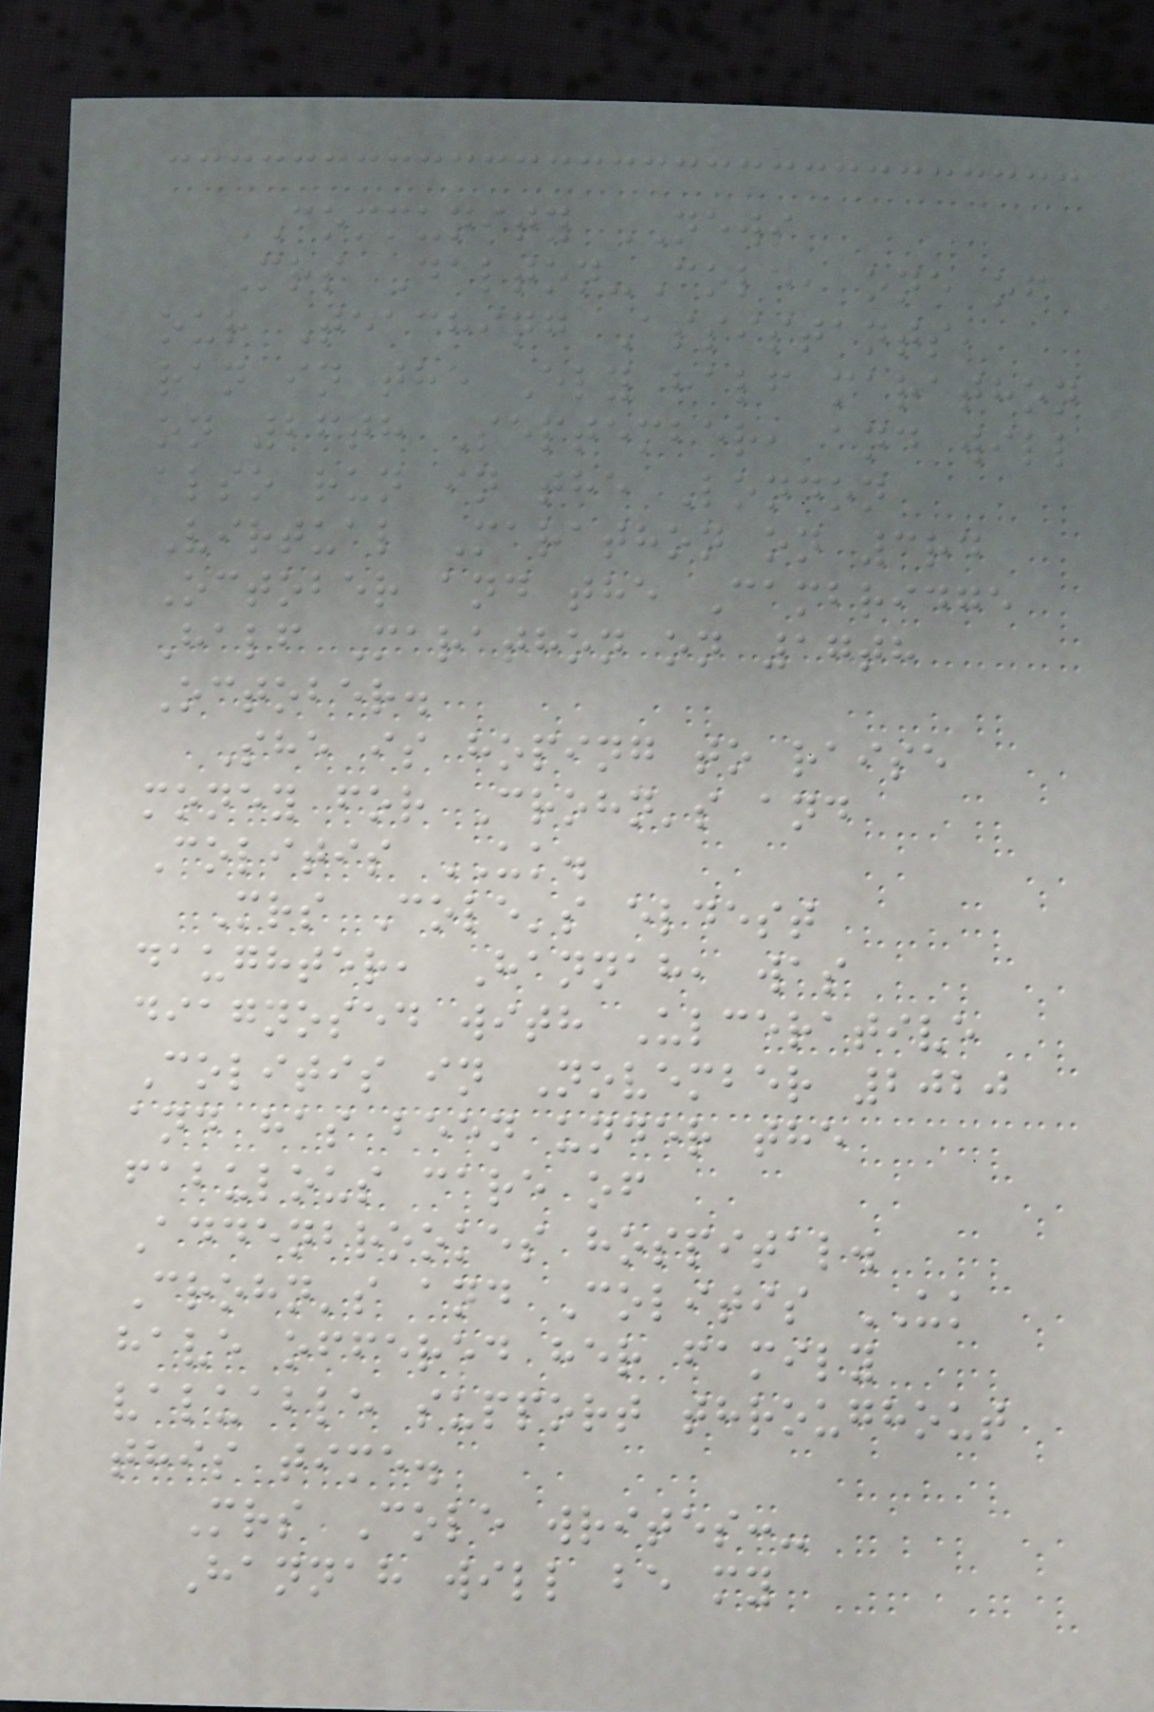COMMUNITY NEWS
Mrs Dalton-Cole, one of
our Teaching Assistants,
ran in the Ely half marathon
on 26th September, and will
also run in the London
Virtual Marathon on 3rd
October and the Cambridge
Half Marathon on 17th
October.
She is hoping to raise
money for Crohn's and
Colitis UK.
Mrs Cole's eldest
daughter, Hannah, was
diagnosed with Ulcerative
Colitis in November 2020
and has been under the
fabulous care of
Addenbrookes hospital.
Crohn's and Colitis UK
have offered her family
valuable support throughout
this time.
Mrs Cole writes:-
Hannah will be my
